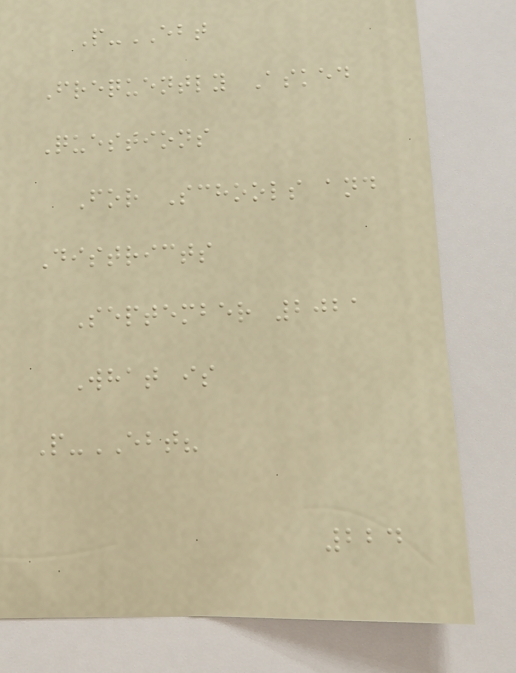P-EBT
Frequently Asked
Questions
For Schools and
Districts
September 2021
What is
P-EBT?
224
